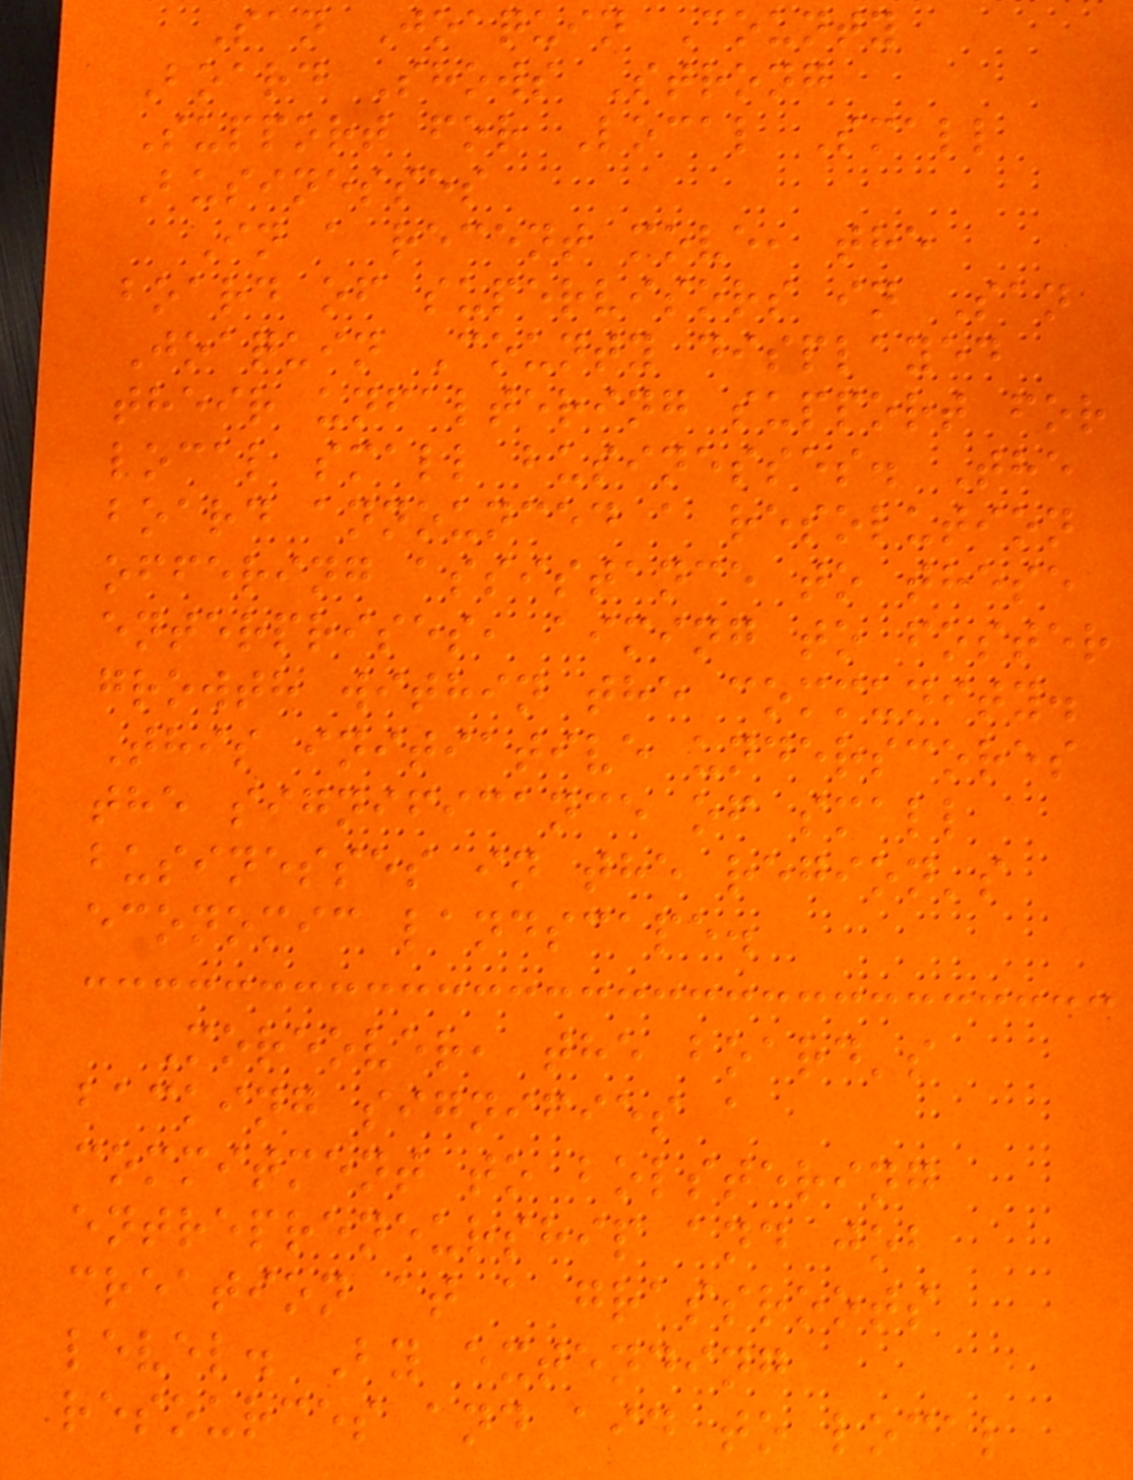San Joaquin County
Board Shows Strong
Support for Local Small
Businesses
In a recent move, the
board of supervisors in San
Joaquin County displayed
their unfaltering support for
local small businesses. The
board announced a resolution
offering assistance to these
enterprises, aiming to foster
growth within the community.
This initiative underscores
the significance of small
businesses in the region's
economic landscape.
Moreover, the board's
backing signifies a
commitment to bolstering
entrepreneurship and job
creation at a grassroots
level. By extending
resources and aid to local
